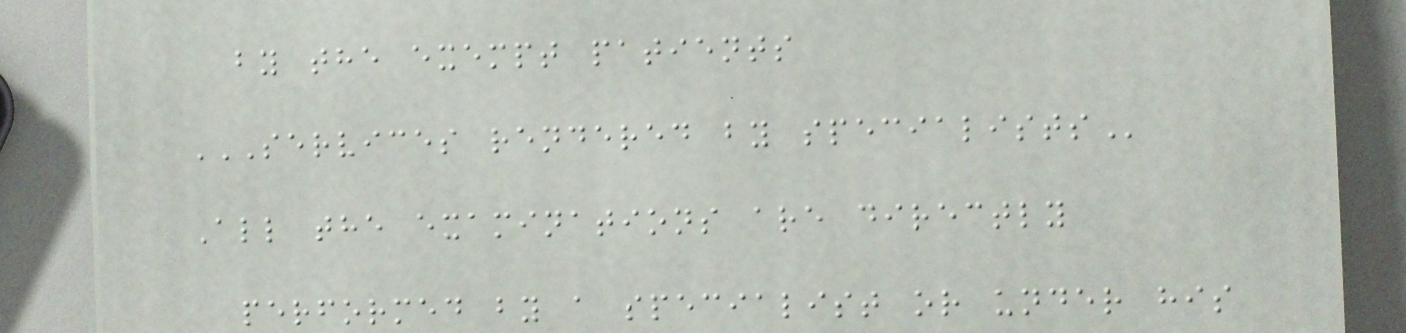by the exempt patients
SERVICES RENDERED BY SPECIALISTS
All the examinations are directly
performed by a specialist or under his
